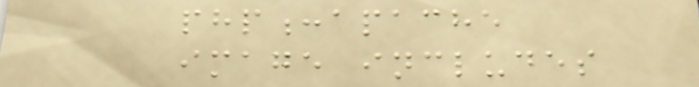php:apache
image includes
